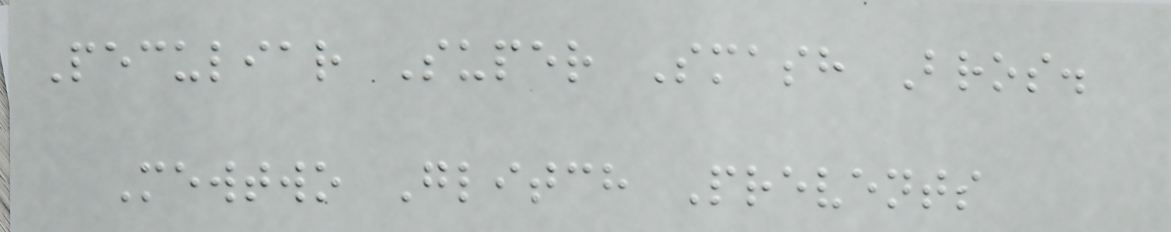Peculiar Super Smash Bros.
Mewtwo Glitch Prevents
